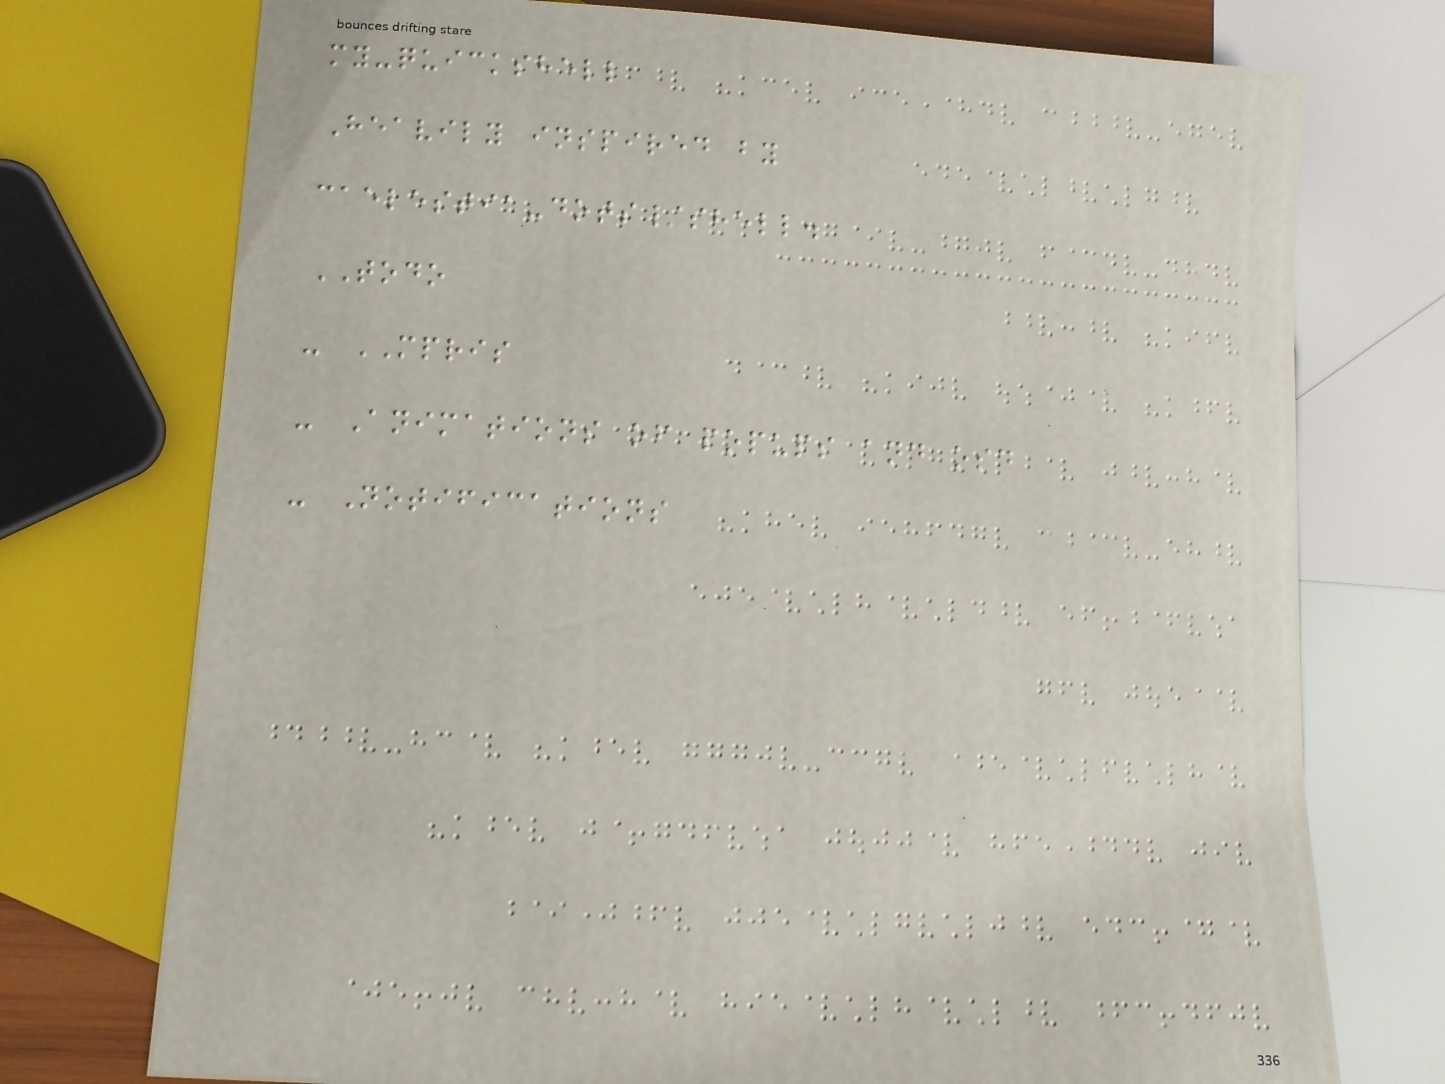my-quickshell
Heavily inspired by
caelestia-dots/shell.
TODO
- MPRIS
- Animations of popups and osd
- Notifications
